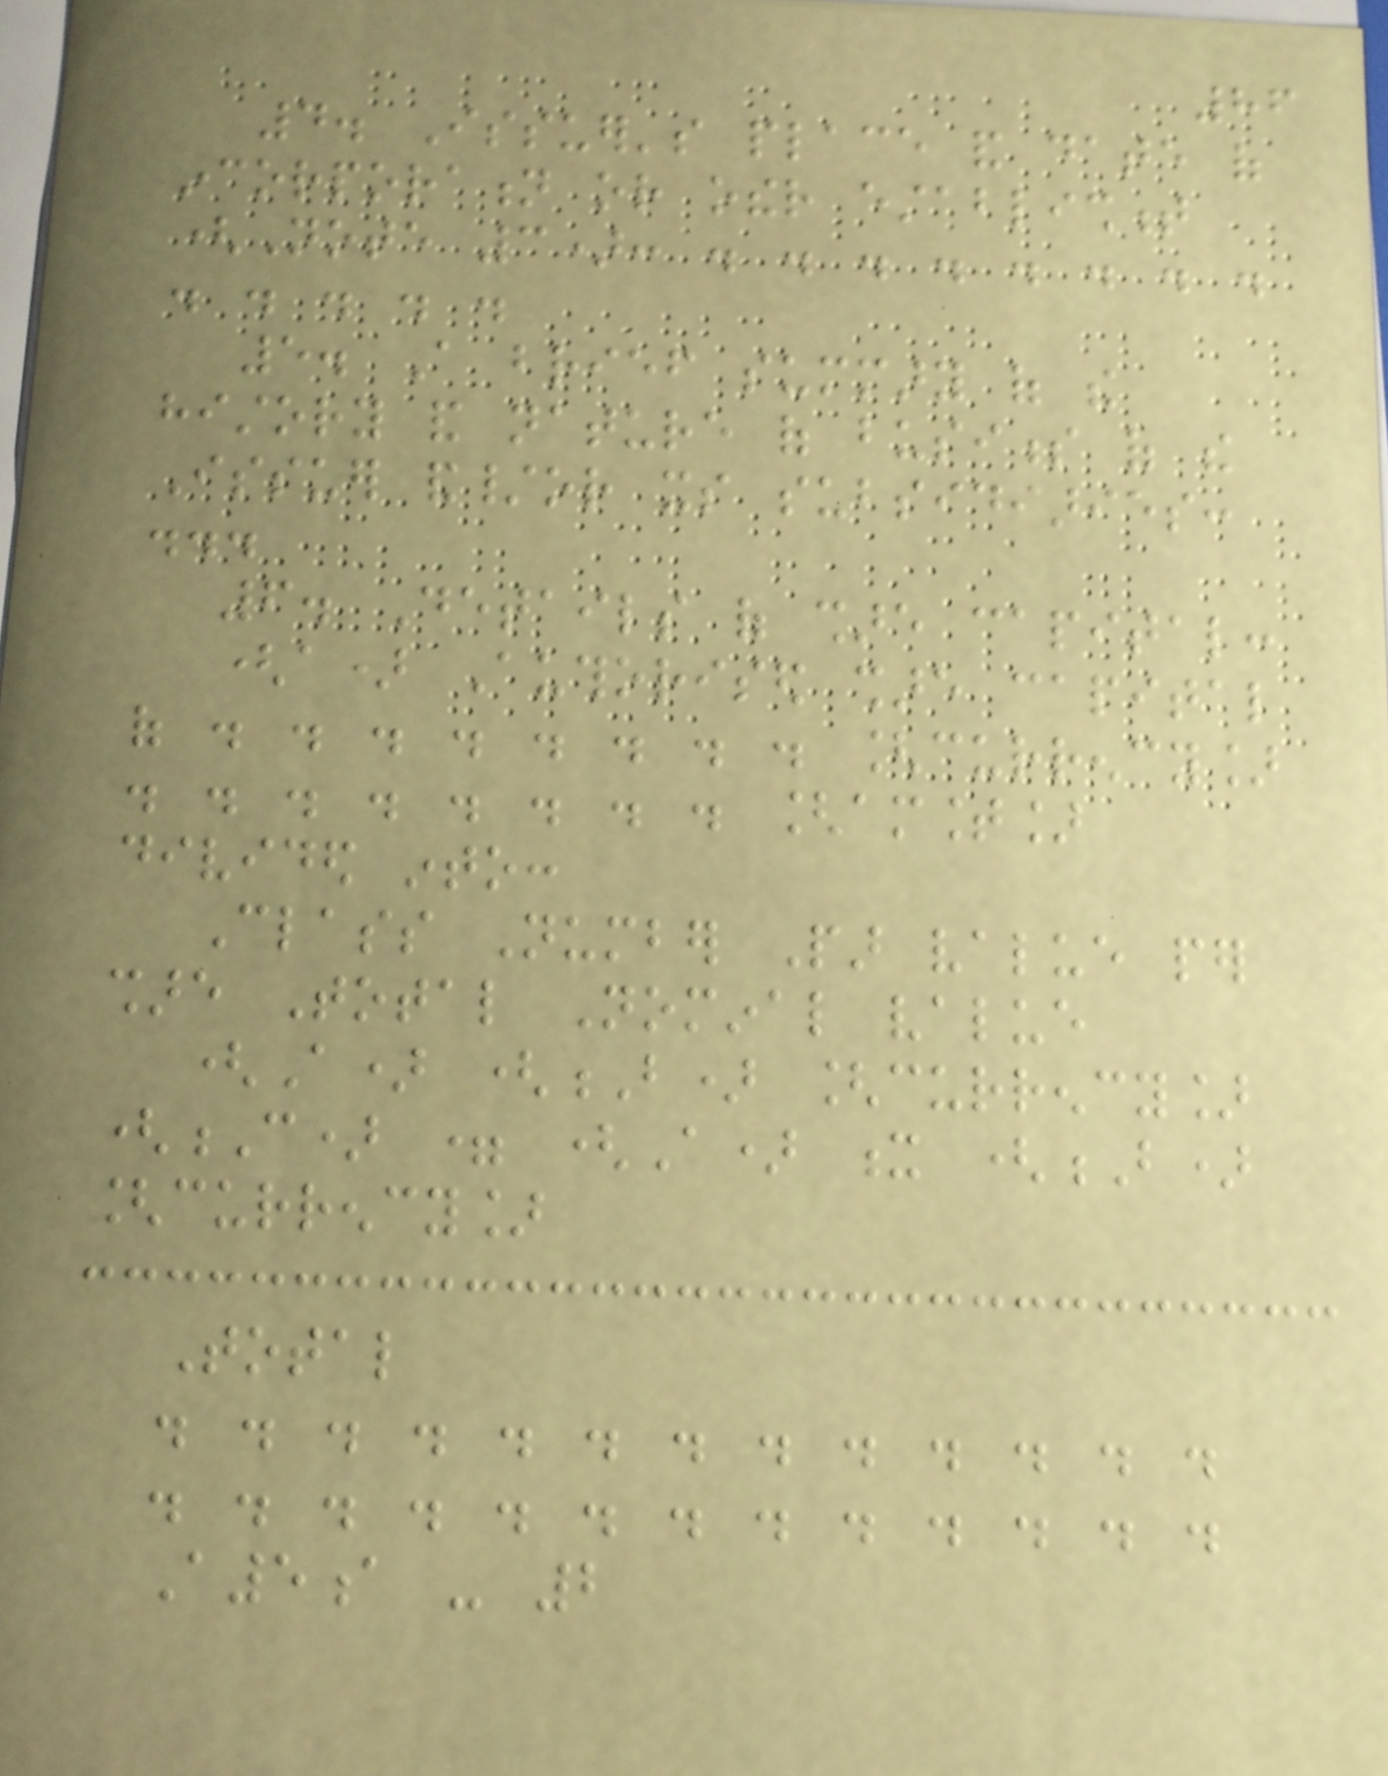86
4. Issuer's place and date of
incorporation or other establishment
(Note 3): . . . . . . . .
. . . . .
5. A brief summary of the
history and nature of business of the
Issuer and/or its subsidiaries:
...
6. Details of share capital:
(a) Authorised share capital
of . . . . . . . . [currency]
. . . . . . . . [amount]
divided into:
Class Number Par value per
share Total Nominal value
(A) (B) [currency]
(C) = (A) x (B)
[currency]
Total
. . . . . . . . . . . . .
. . . . . . . . . . . . .
A5a - 2
